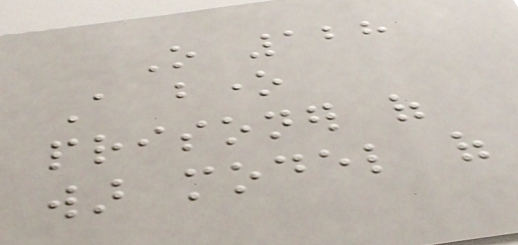O 128
A bone
prisoner of
war model of
